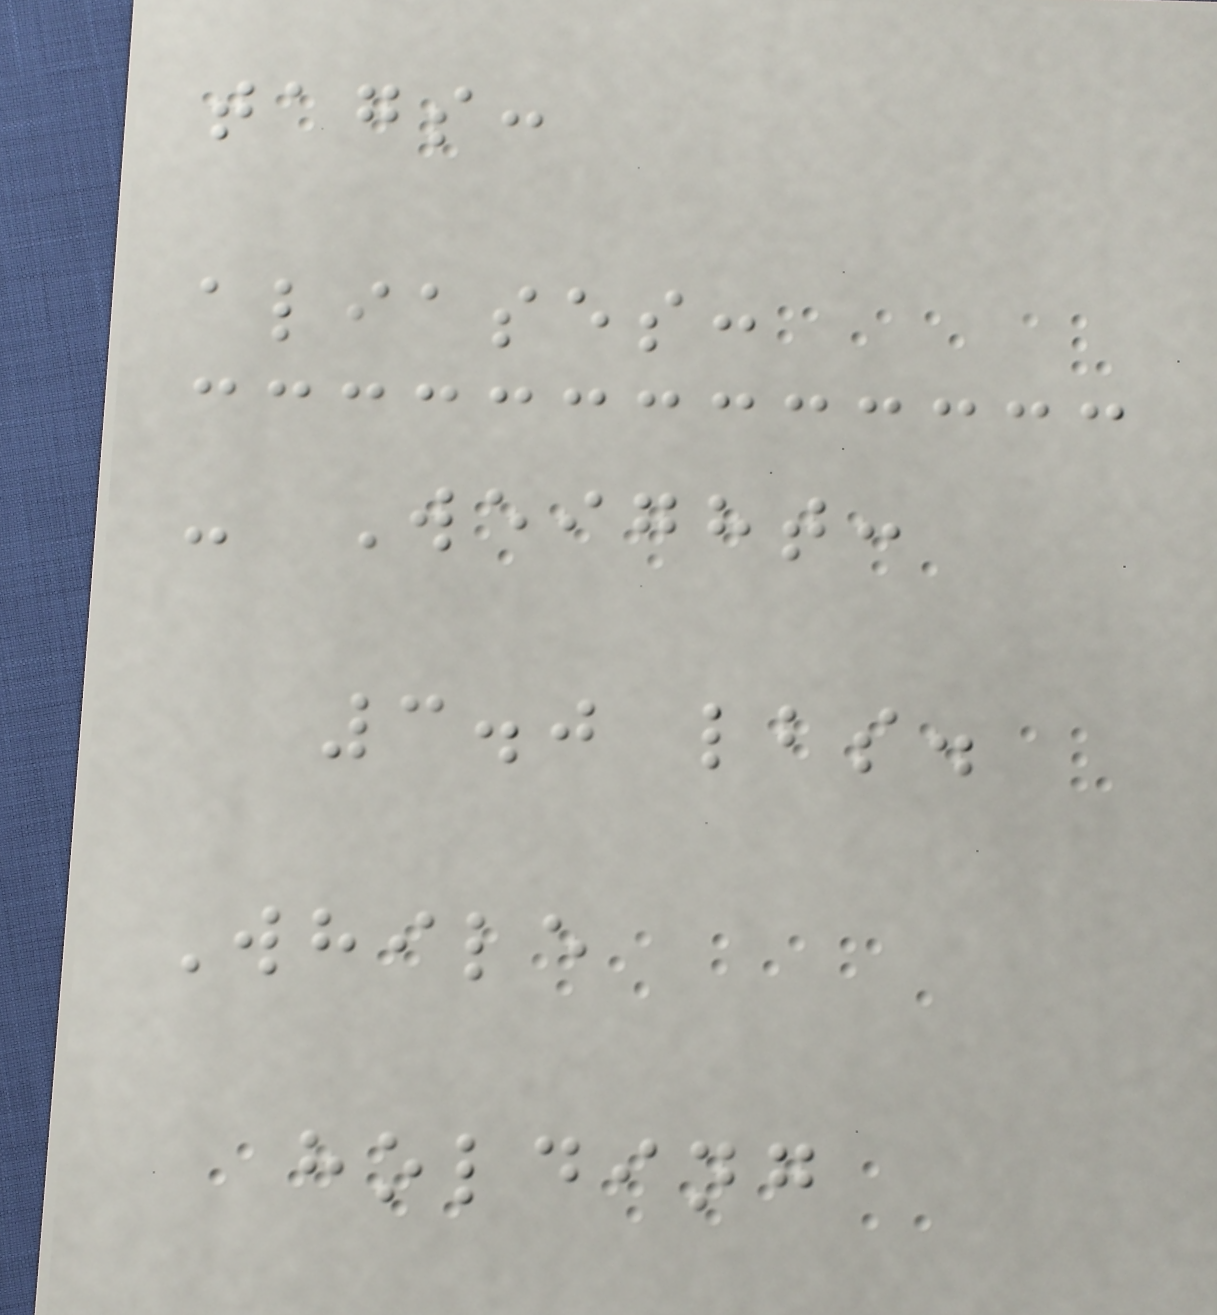tags:
aliases:
- Weight:
3.0 lbs.
While
holding
